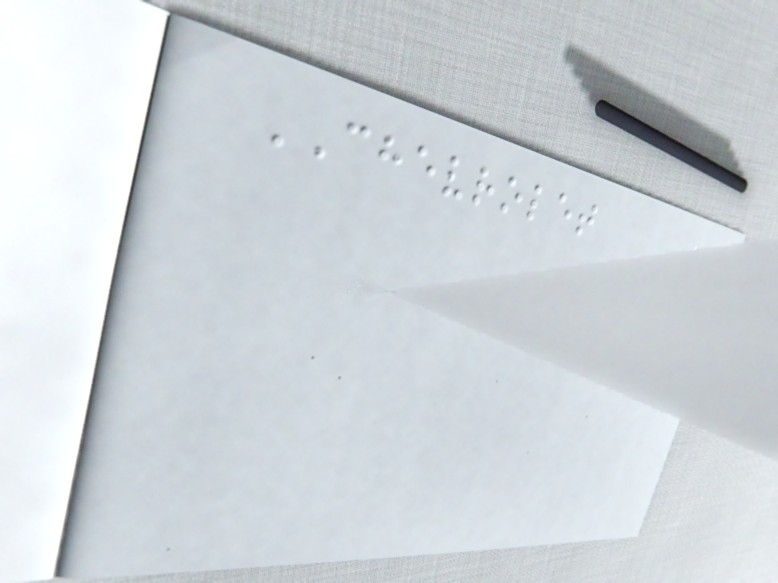CHEVROLET
